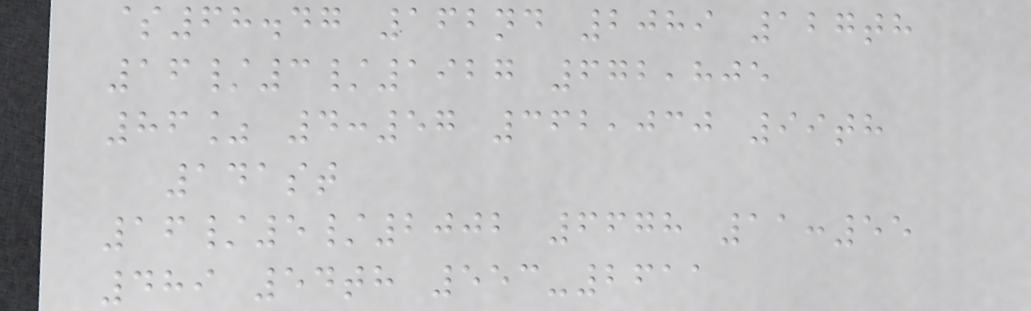$68.47 162nd 2089 127th
16/3/1927 672,805
86% 4:57 362,030 99th
141st
16/5/2002 6678 11:55
489 54th 553-2611
